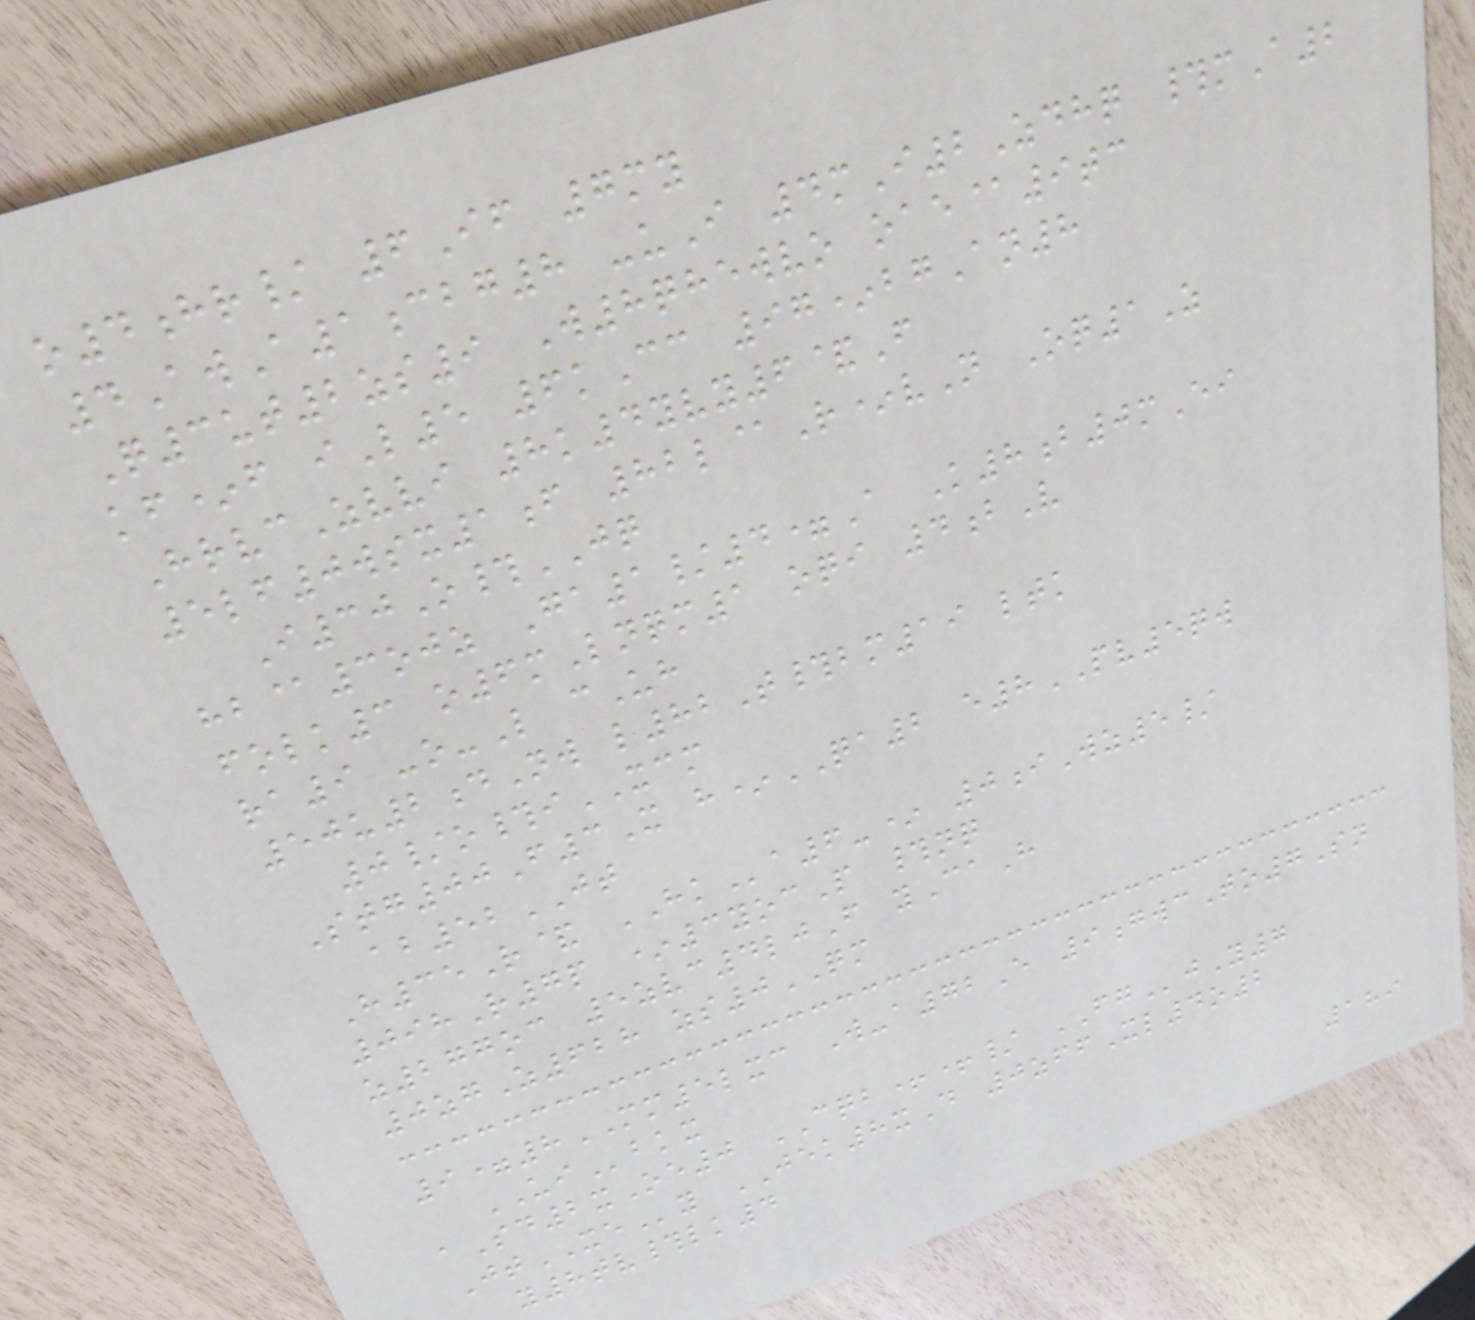o4hr/ 6If 7my
4AwA1cbg8 -uI 4mI2Zdhq #mA2
Q3ut2zs9 W8qhewvo oae@9tc
kf*f iL5 6kCc 97*bgAn8
HrvcZvvi 8k4yvy6&F
5lf0wsx1f 82l@R*vN Oq1Z
I30O#JQ
hb@3ojz Ga1/4=A K8b0mEi
folk3 o6mLnqm1 oqi 4bV
ra9 -o-L cUh
50u2dNw l82T#bm19 ltk
0/o#iXCM
Stg00F3X h*QA2 e8PV5qw
ab52JT
H35R& HKa6-* 0iWz5/
098R7p *3yocP #nq
z277oc 5zvc4ljF yCaH
0zgZ628 zs0QM
9=8MM5lxc W-a72E 9gwcTo7Sn
UIbkx
aSd2xOe0 CQB++/ FGjY7
JtXEy JEK8xD 0zffXl4o2
y8tv#lk4
189
